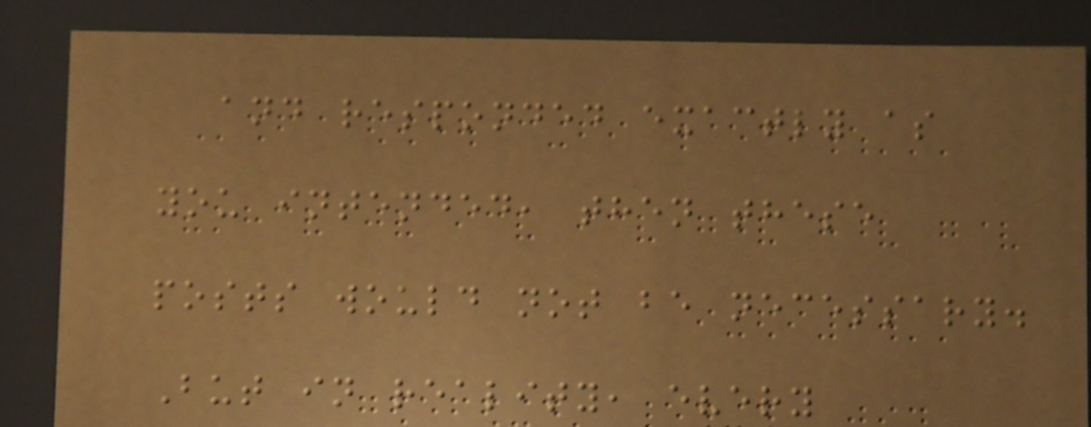and responded exactly as
you intended, then these
posts would not be necessary.
But in reality, every
